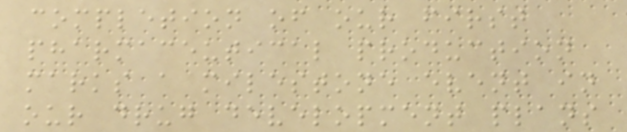completion of our first
pharmaceutical production
marks a milestone event in
our drug development plans
